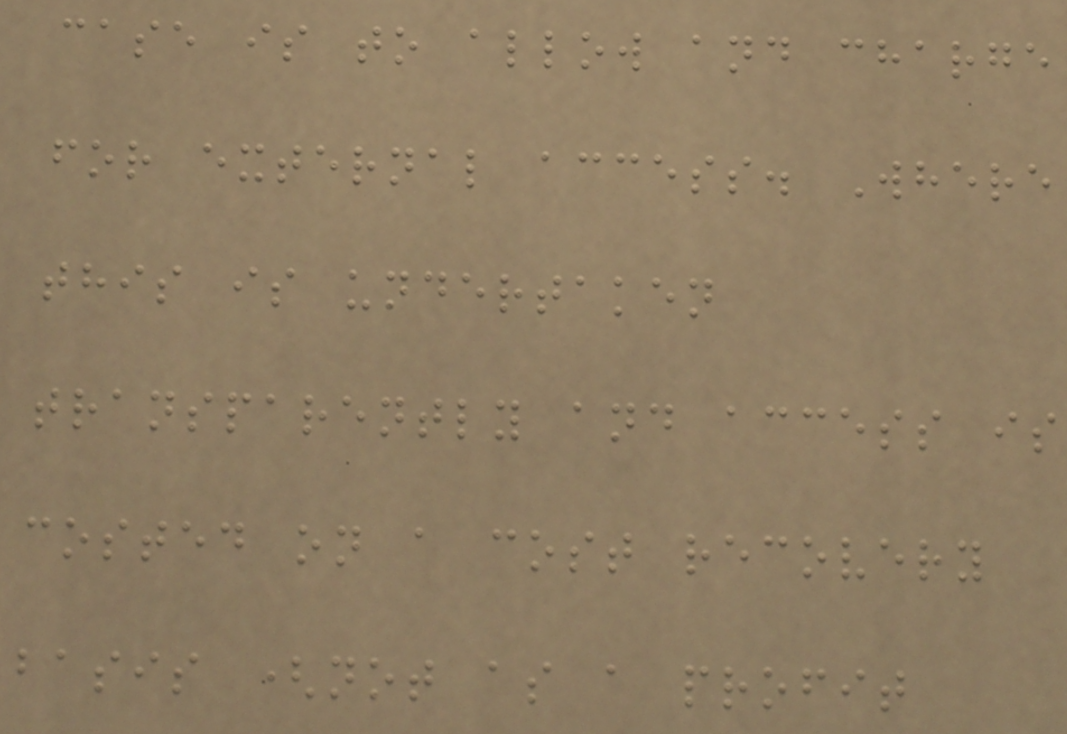case is to allow and charge
for external access. Where
this is undertaken
transparently and access is
costed on a cost recovery
basis (not as a profit
